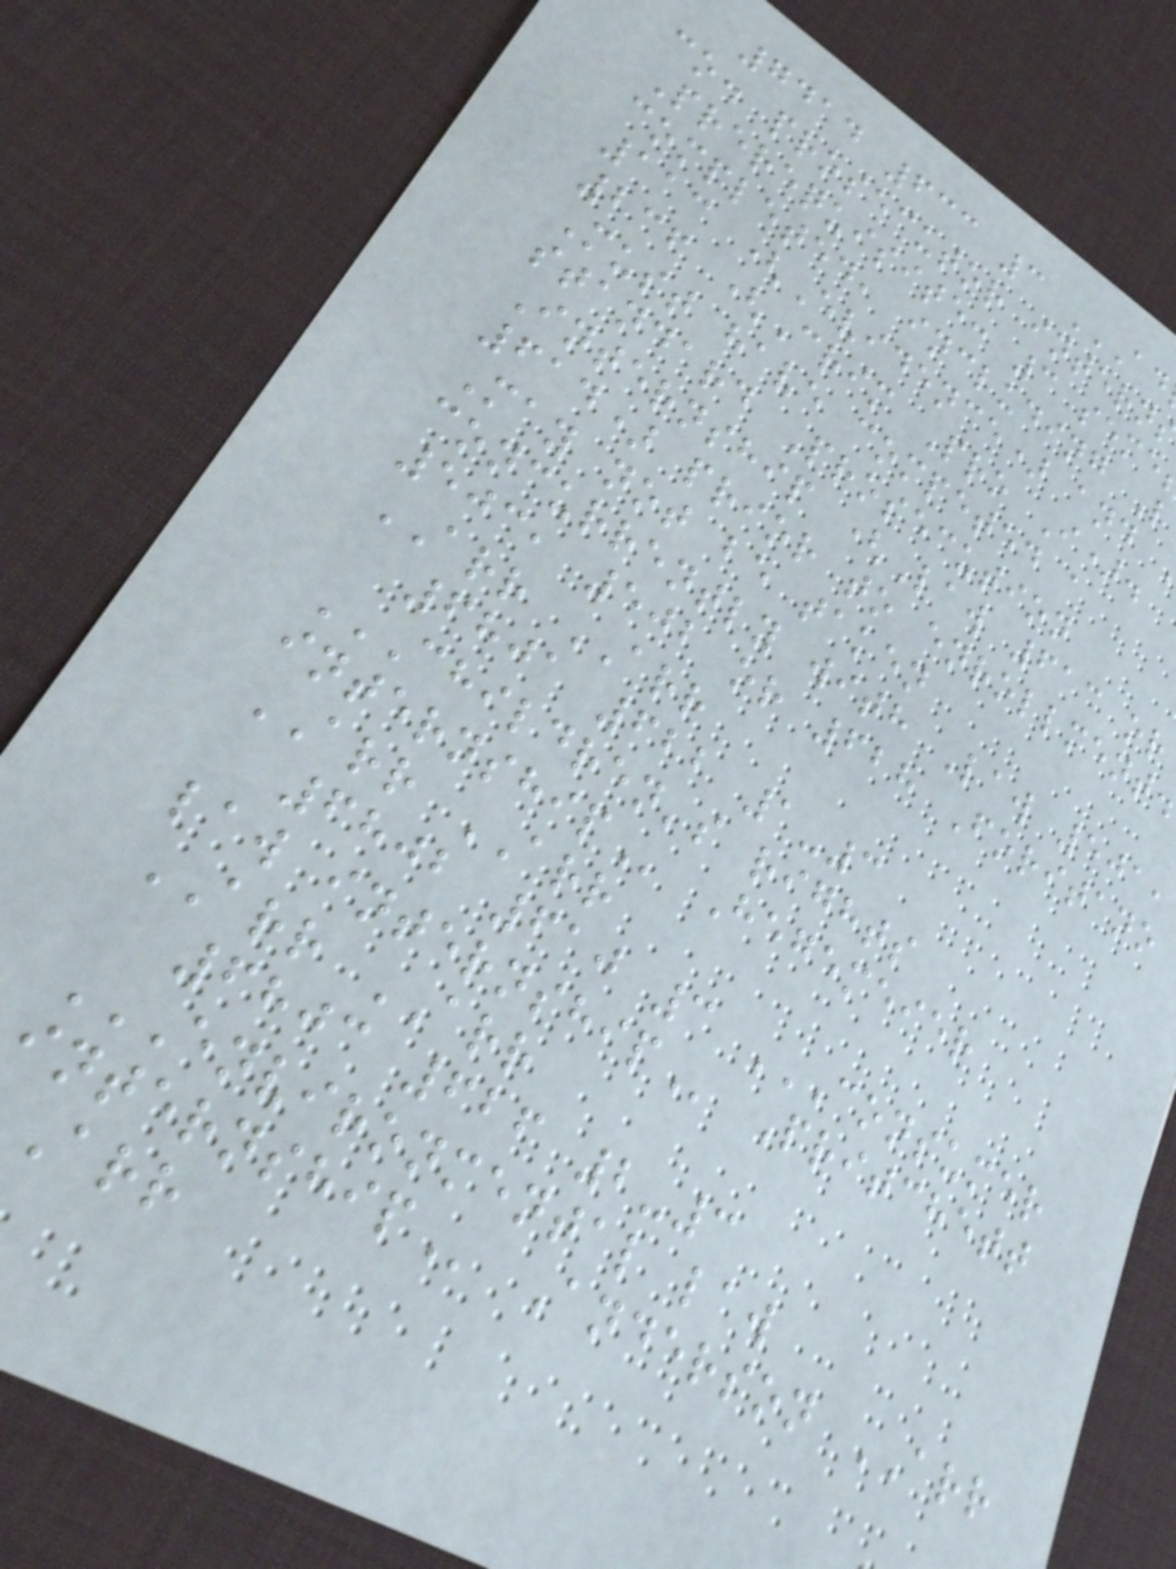7414 633 3
co. prosecutor
Prerequisite: 3 seme
completed, including L
113 (Evidence) and
236 (Crim Pro I).
Must have competed a
standard Prosecution
Internship (Law 613 or
614) prior to enrollment
May not be taken
concurrently with Law 501,
503, 502 or 628 Foritano
ARR ARR
6801 622 1-3
CHILDREN'S RIGHTS
Hegemeier
ARR ARR
6802 610 3 CONSUMER
ARR ARR
6803 626 2-3
ENVIRONMENTAL LAW
Anderson ARR
